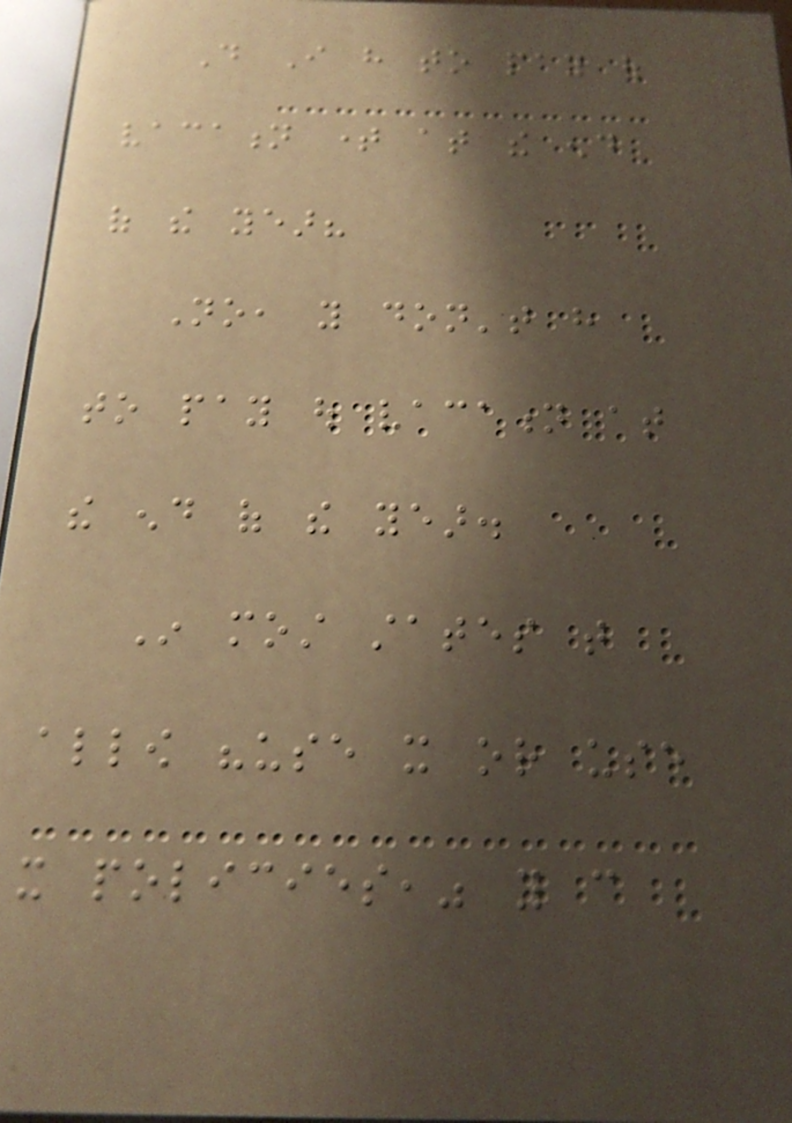Do I have to pay out
vacation time at the end
of the year?
No, you don't have
to pay out vacation at
the end of the year.
In most states that
allow "use it or use
it policies," you can
